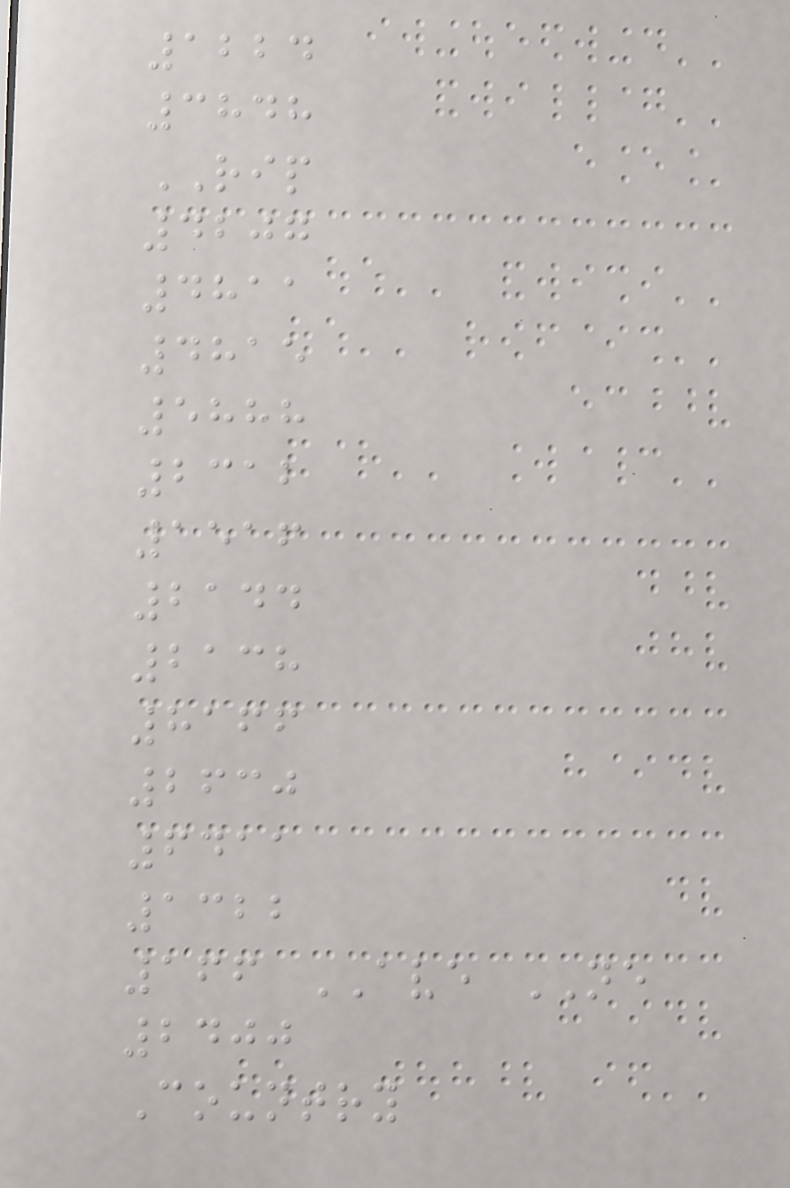1224
3848
RIP
4207
4811
4815
5888
2312
1516
2144
2138
8166
2630
6411
1322
166 AVE NE
2400
Country
